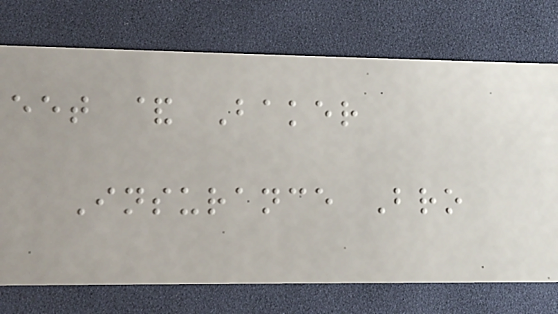eet & Baker
Insurance Bro
